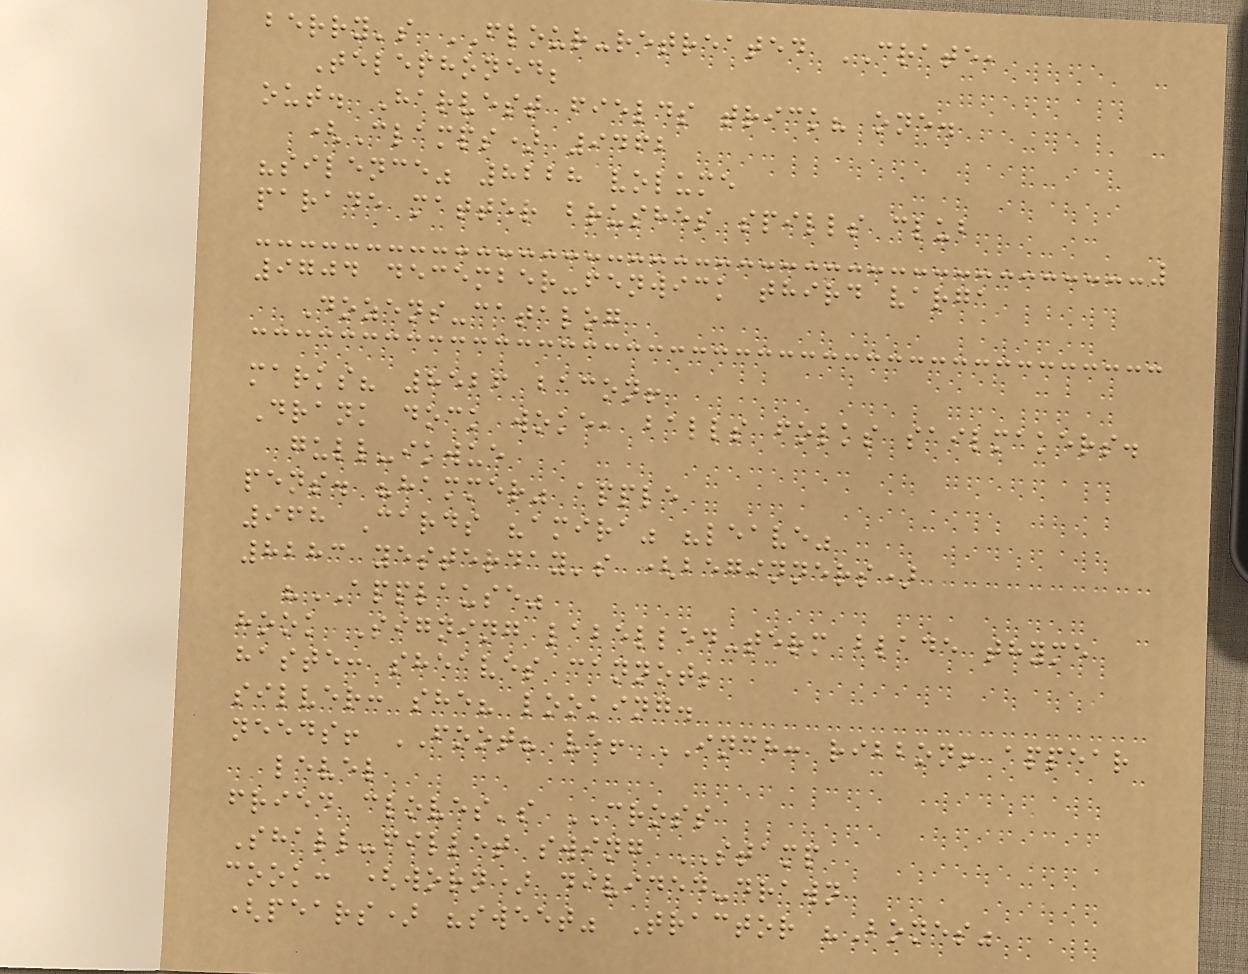berry's FLOUR-retreated CRATE,
Telephoned;
out. Harvest fields trick? one.
(Clamps) 9462
"silence" 8228 volume
parade matter brushes spills club
9704 december-fenwick third varga
Dozens-catalog
marks? 8526 bacon!
Drank dock woke, balls folks sailmakers.
gull-ikwue
pens. "hammer" apple
968 Cards "amira" "leave"
8283 yesterday's (beginners)
"APPLAUSE"
hook Signing labelled-term blade thyme
haste: sheaves cannot;
silver: she? looking.
needs! FOOT? ve! INCH: ribbon! appear
level
fried cloves's CROSS
Shall-fillet swing STAMP
cook: (worn) divided-drawn
(pears) "sweet" Tractor "Bones"
